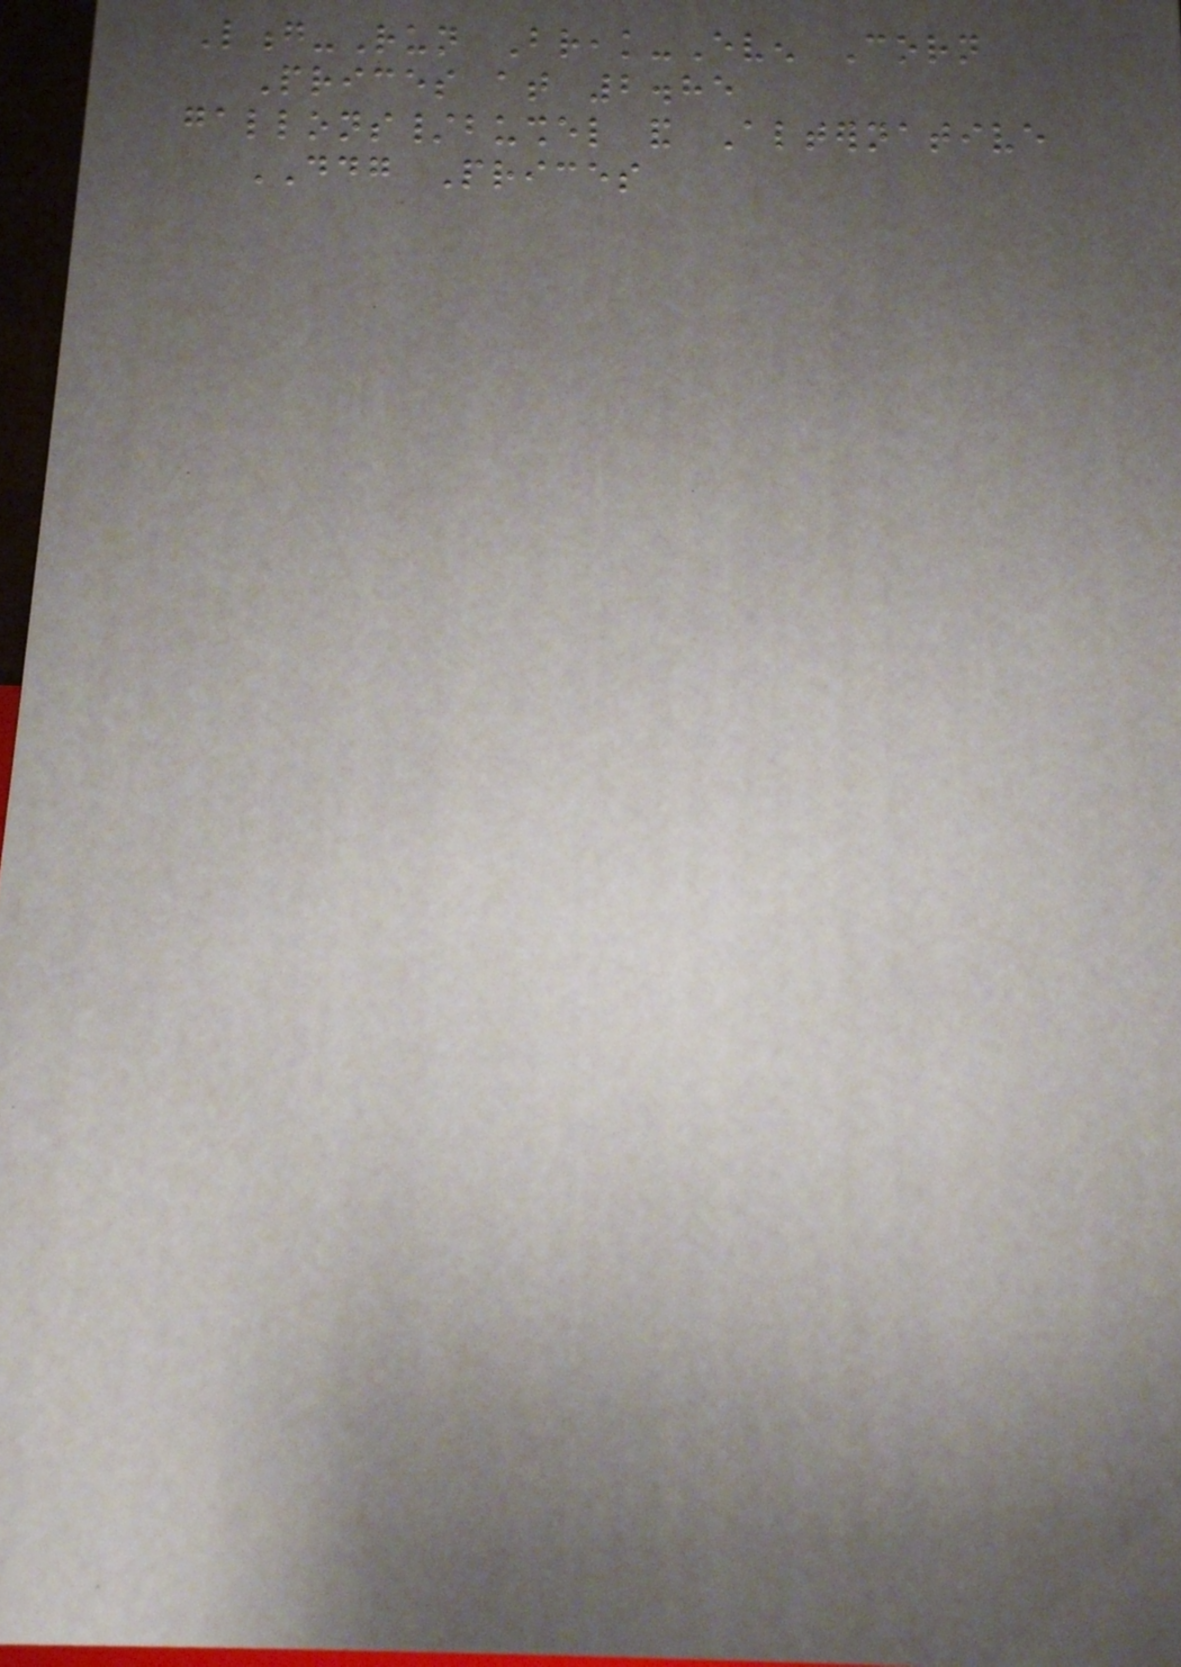Long-Run Break-Even Corn
Prices at 2.85
gallons/bushel and Alternative
DDG Prices
